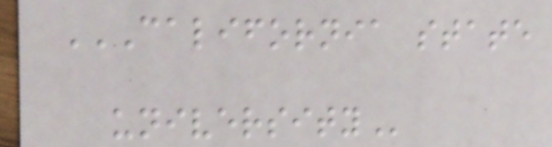CALIFORNIA STATE
UNIVERSITY
